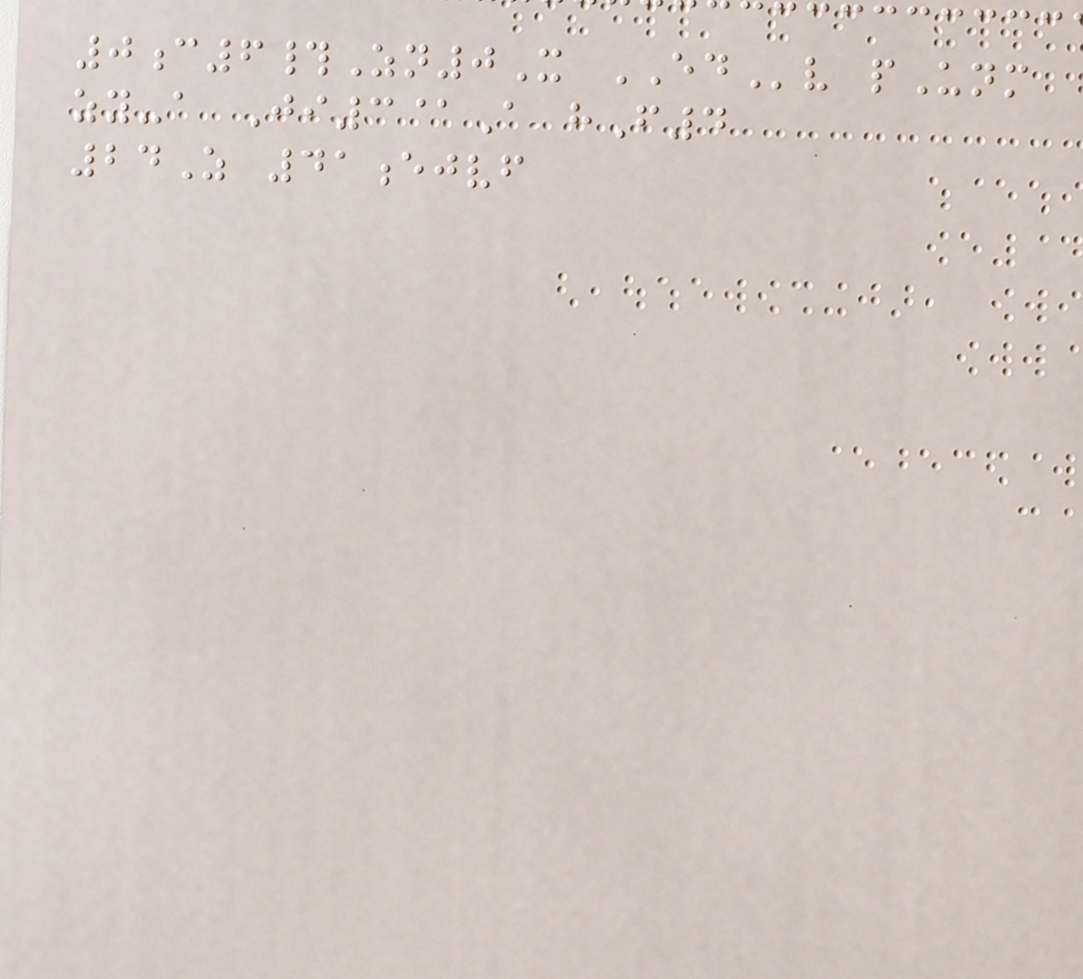0c6#Zn0X EDv pUnm
zy-a Ji3@A hF4
24Z 41ejvf
